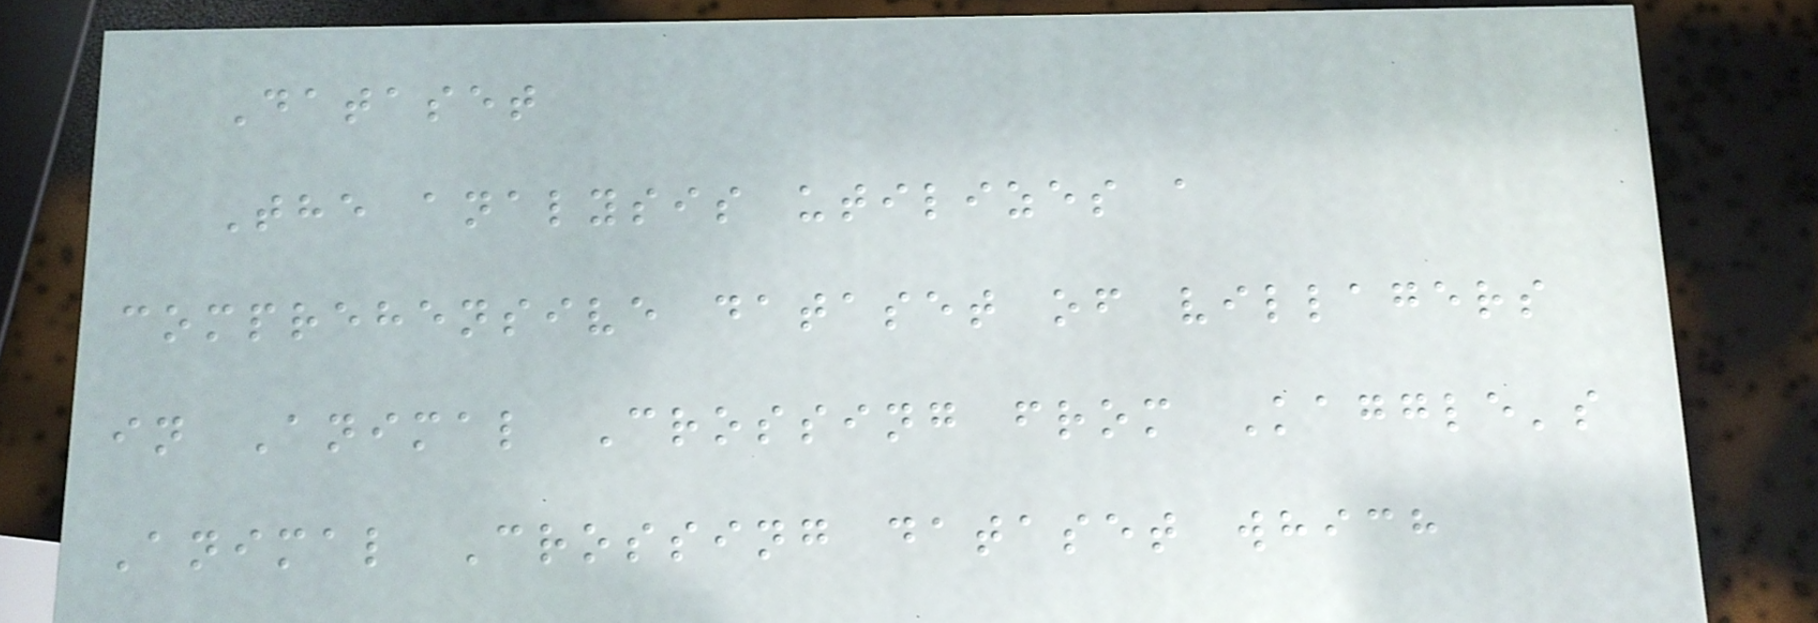Dataset
The analysis utilizes a
comprehensive dataset of villagers
in Animal Crossing from Kaggle's
Animal Crossing dataset which
